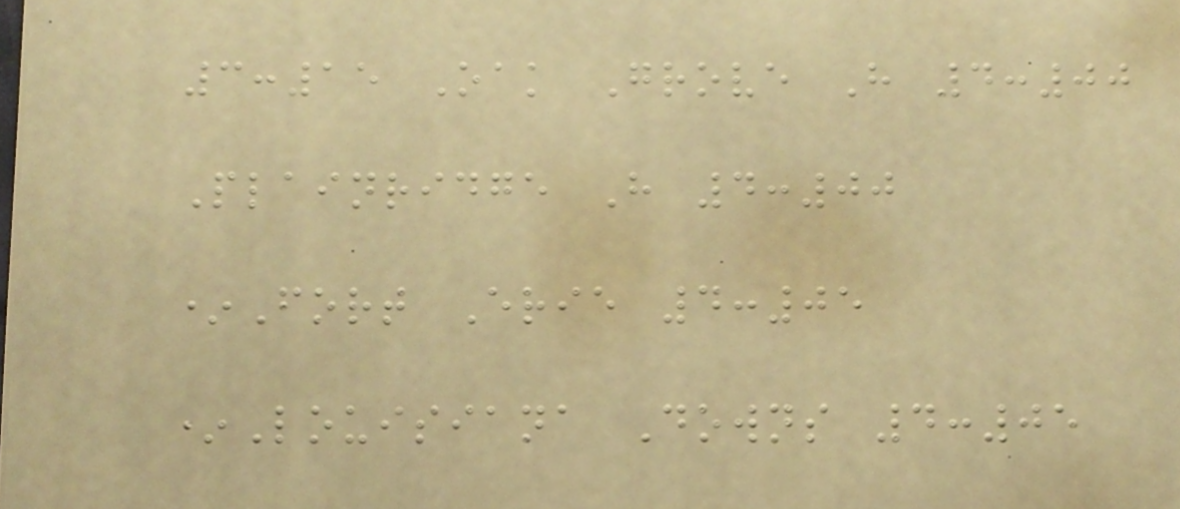3:15 Oak Grove H 4:00
Plainridge H 4:00
*Fort Erie 4:05
*Louisiana Downs 4:05
